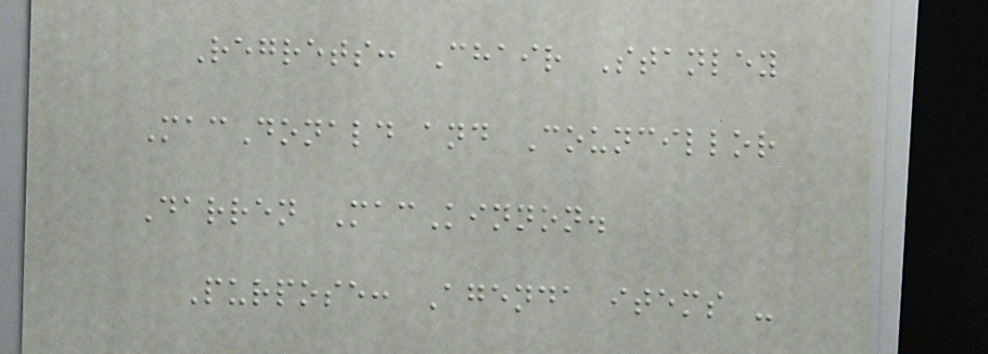Regrets: Chair Stanley
MacDonald and Councillor
Darren MacKinnon.
Purpose: Agenda items -
